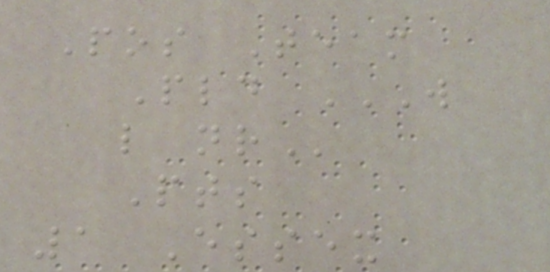Pos Team
Pld W
L NR
Pts
1 Essex
